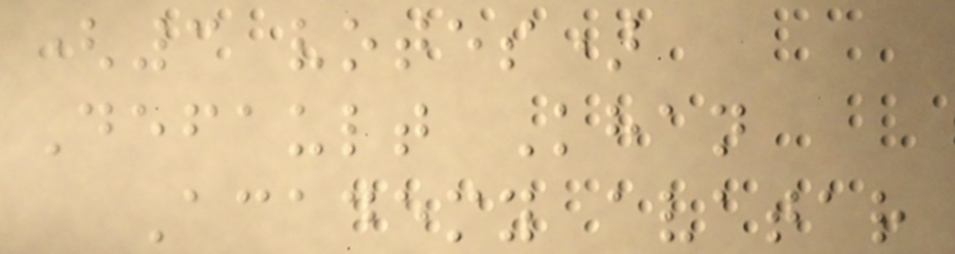(3 votes)
Default Khan
Academy avatar
